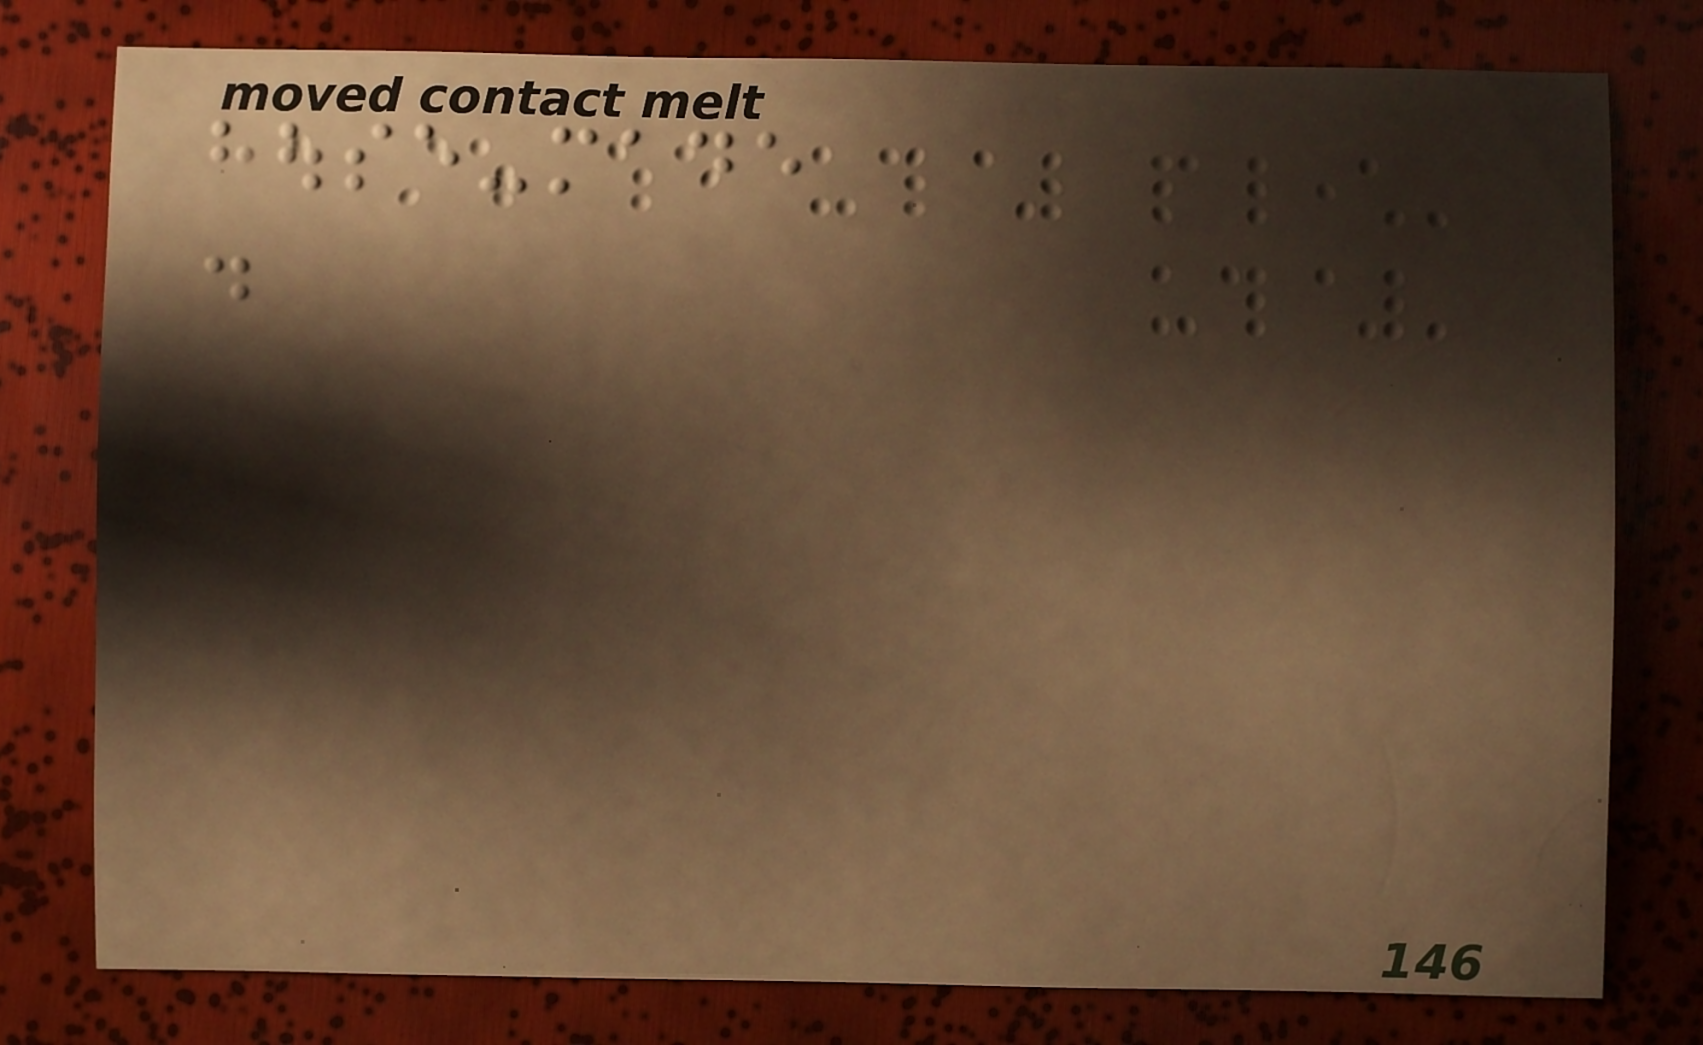house-made
.
